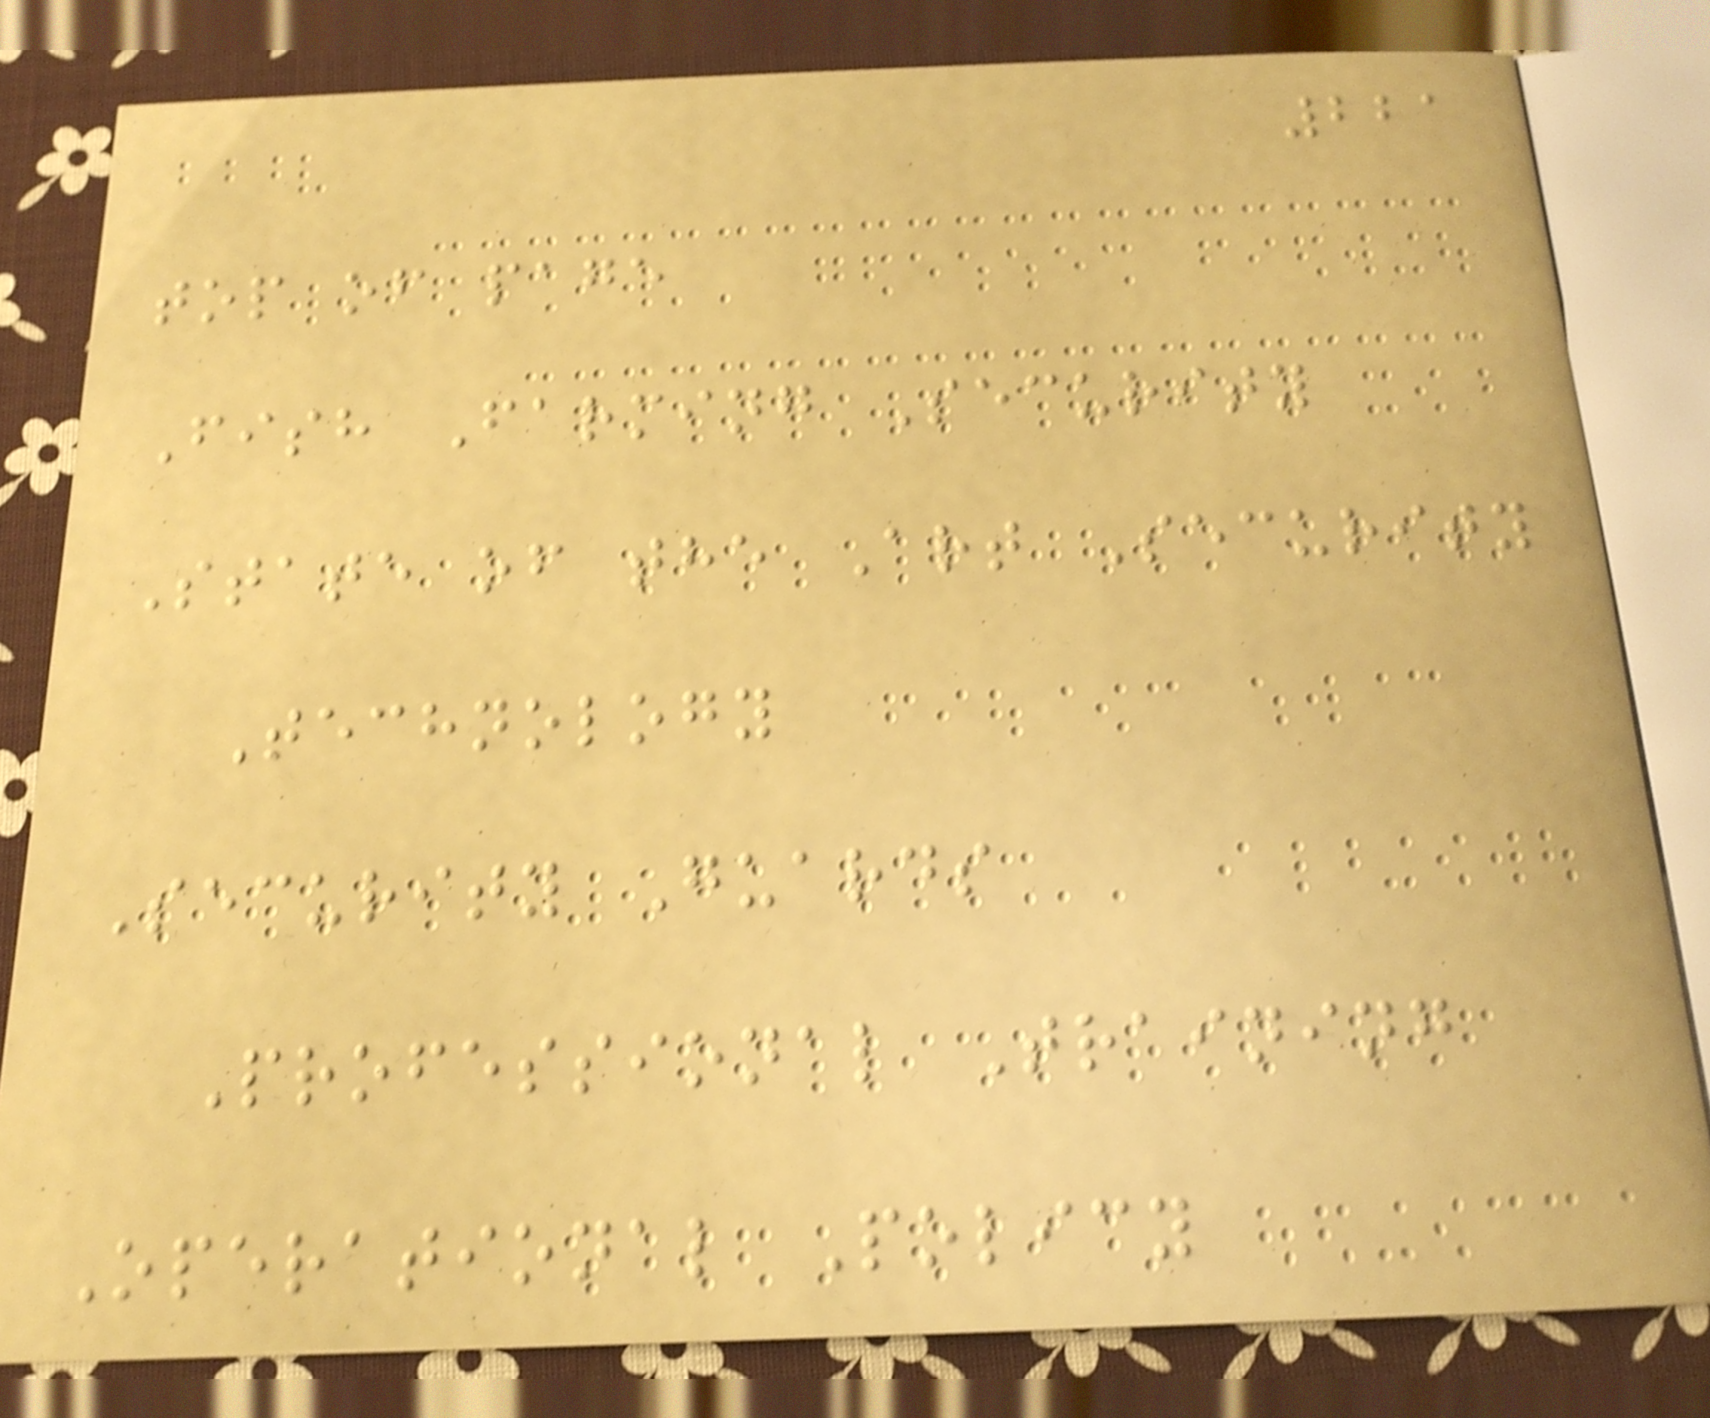221
top of page
Fish Farming Security
State of the Art Security
Technology
Security Guards
Professional Training
Operational Policy
